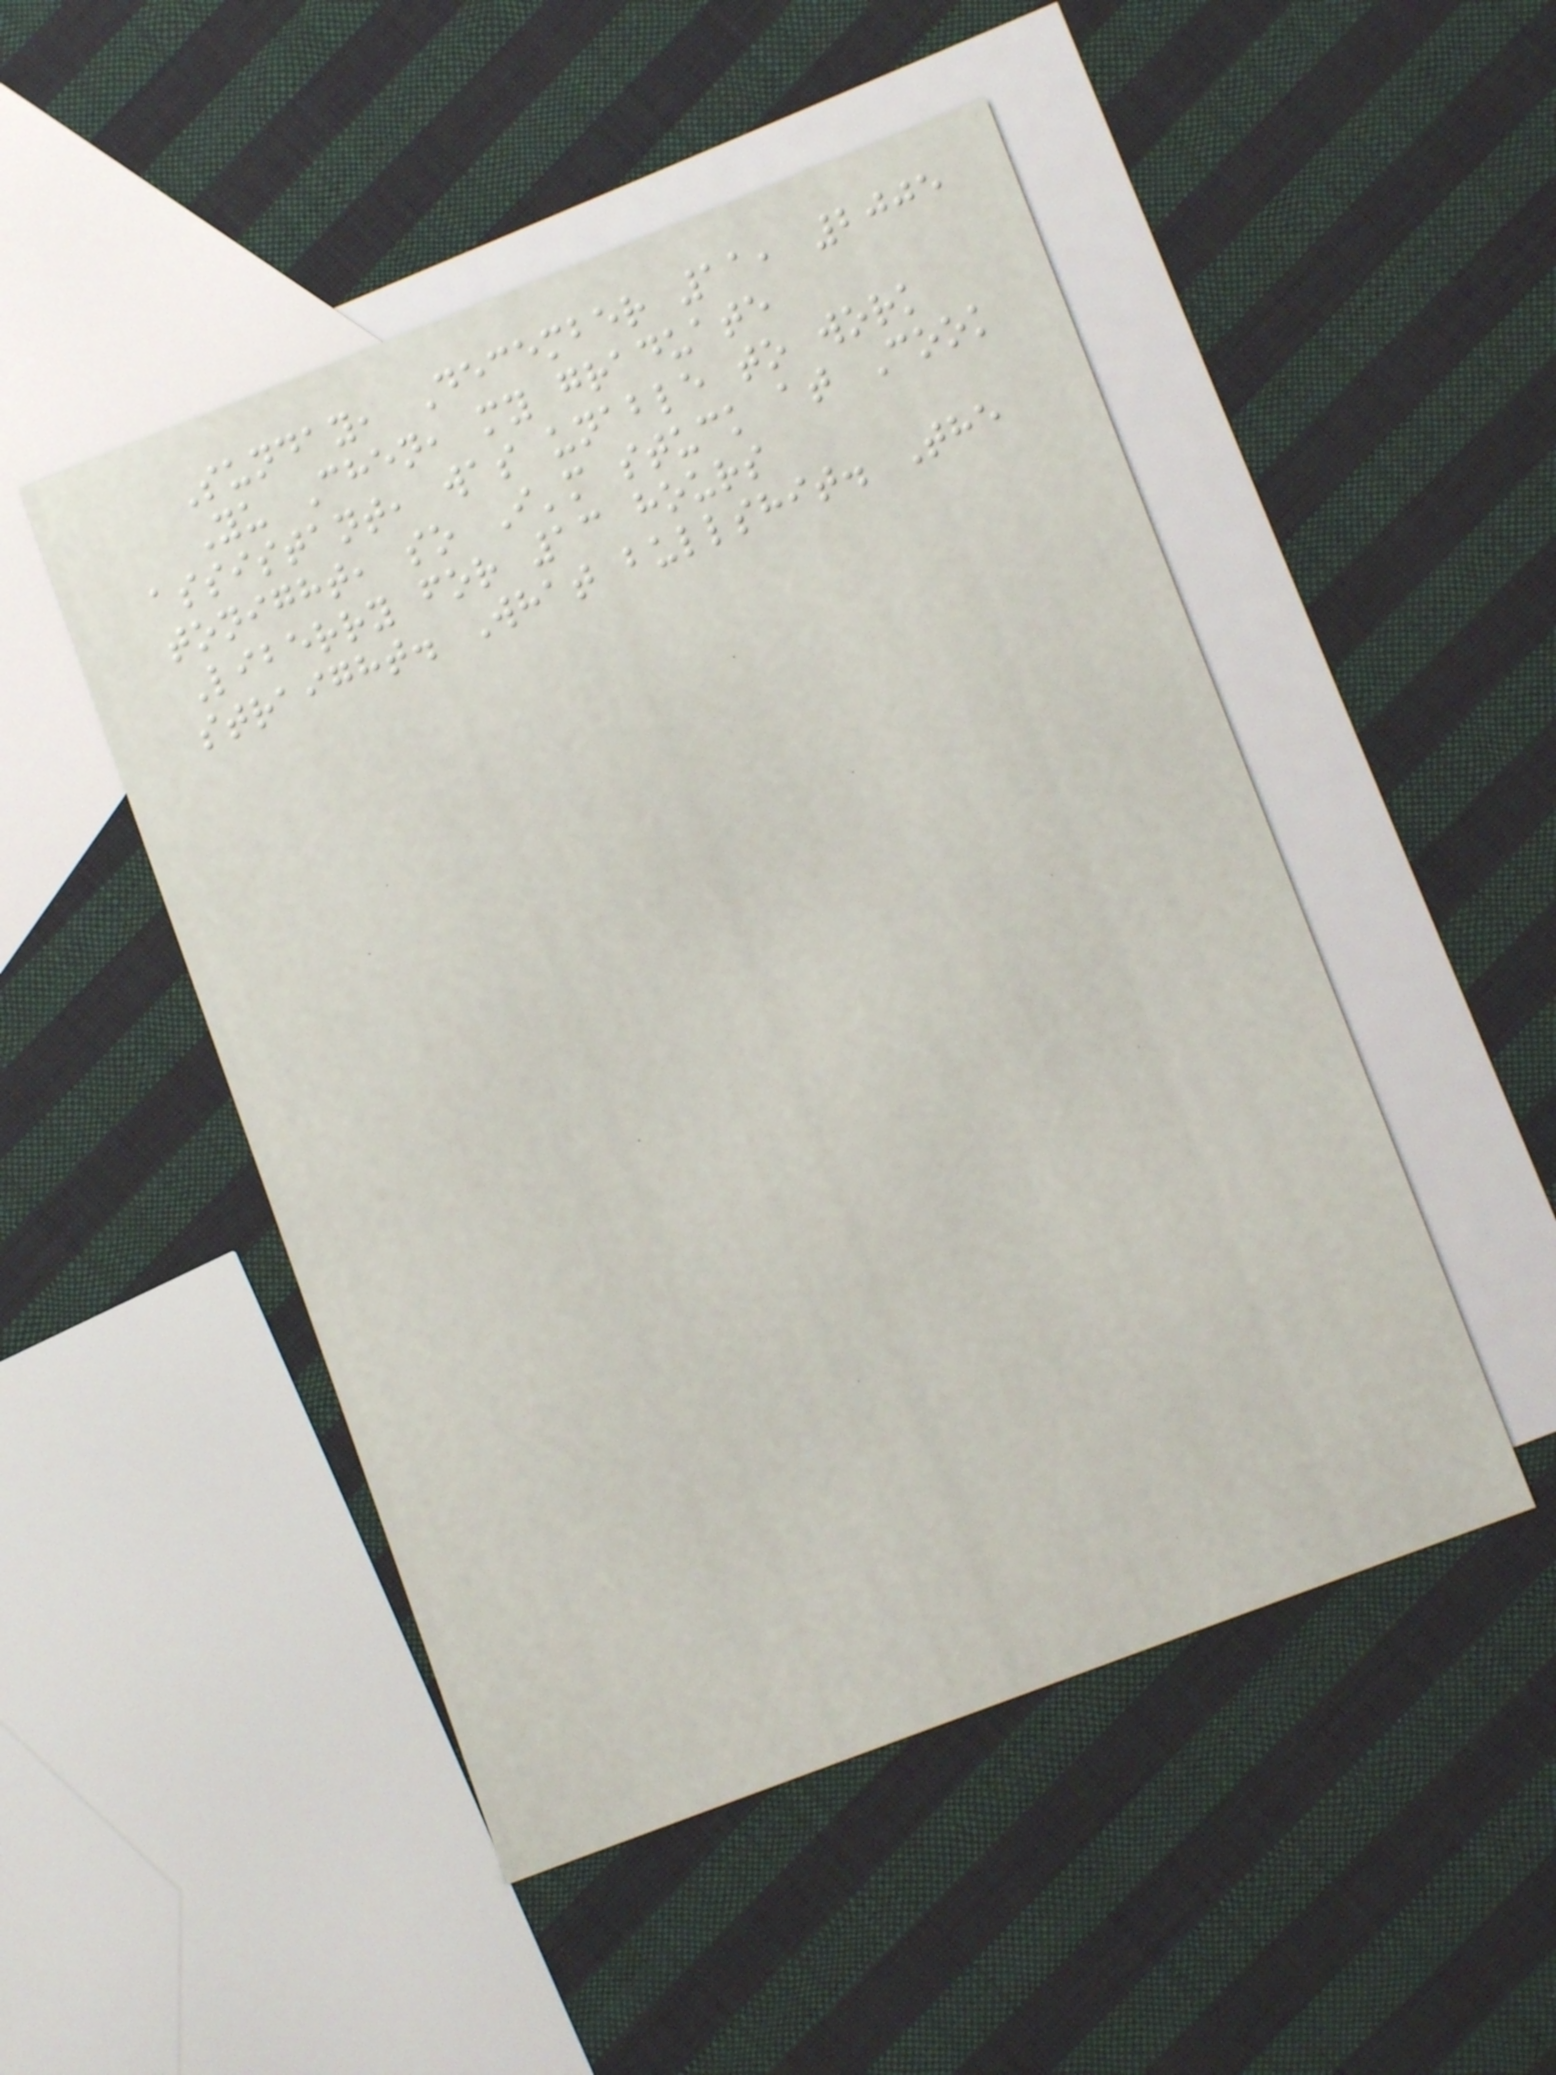Sunday, December 11, 2005
Yu Chen, my graduate
assistant, was unable to work
tonight, so I'm stuck at Cook
Liberry for 13 hours
straight. What bullshit. The
